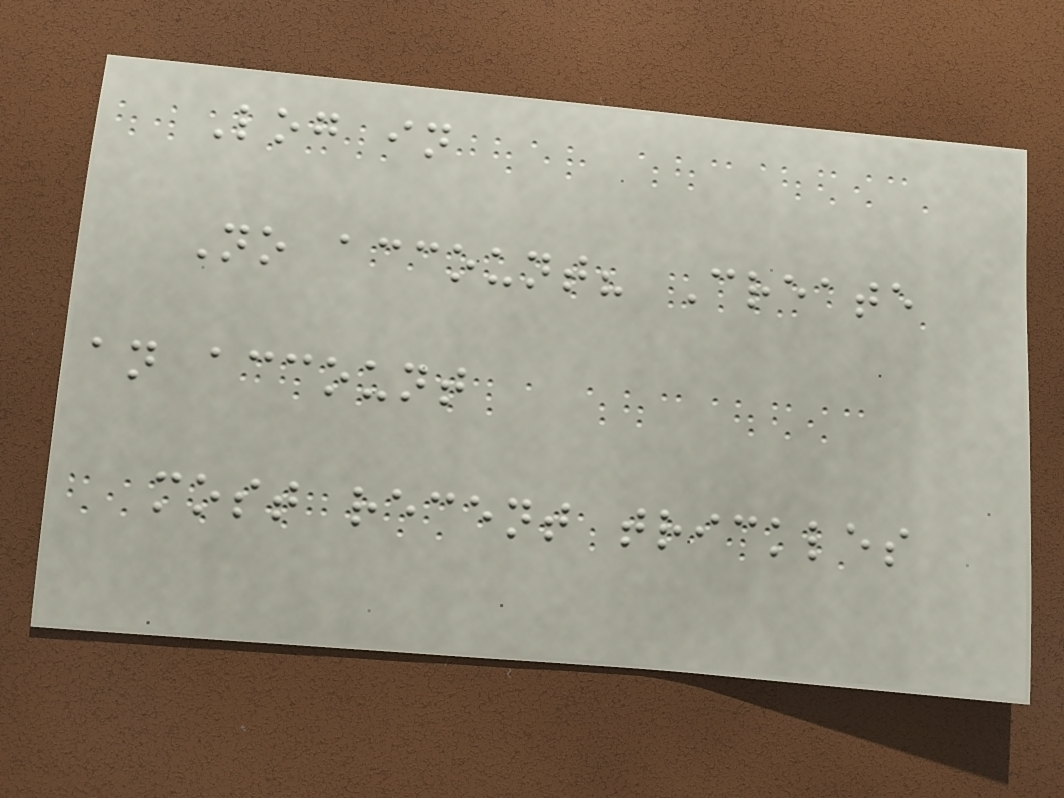Log in
No account? Create
an account
most recent trickles
